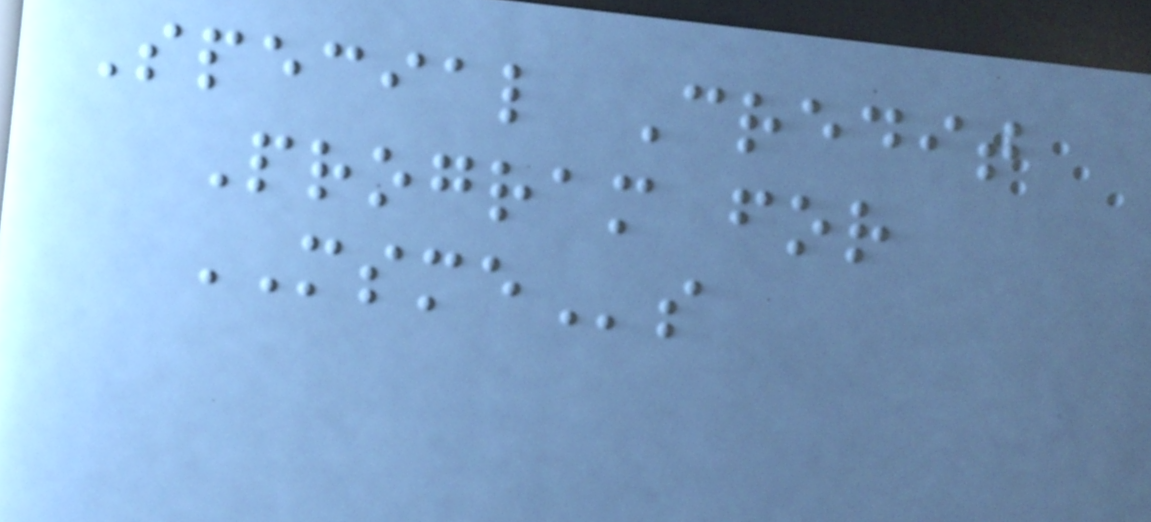Special Credit
Program for
MSMEs
